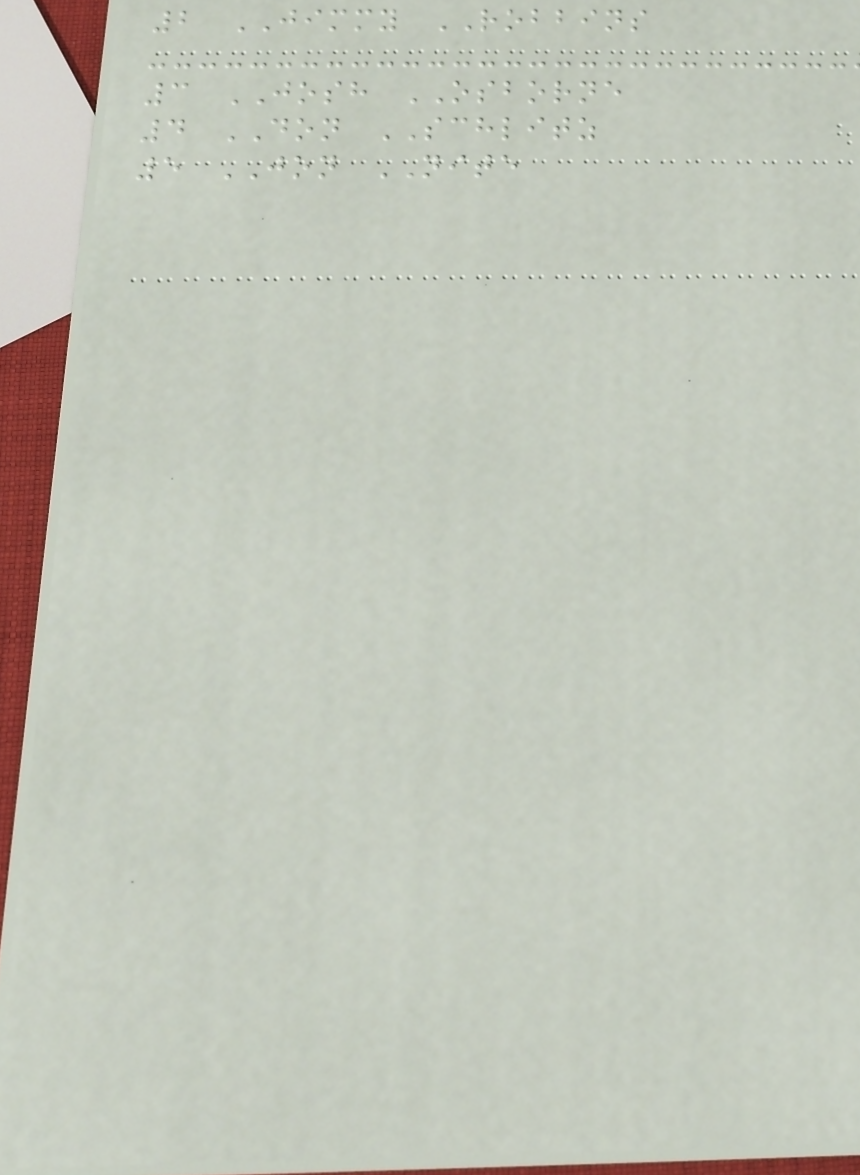2 JIMMY ROBBINS
3 JOSH OSBORNE
4 DON SCHLITZ
5 JON NITE
